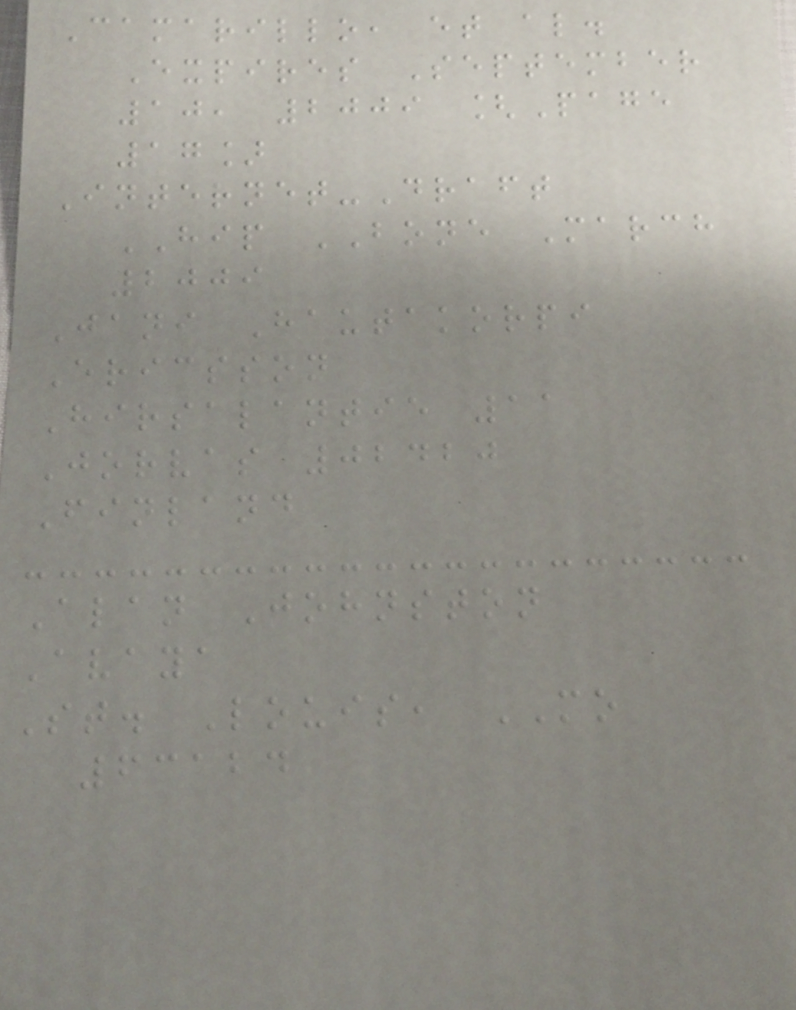Camarillo, et al.
Expires September
10, 2009 [Page
17]
Internet-Draft
HIP BONE March
2009
Jani Hautakorpi
Ericsson
Hirsalantie 11
Jorvas 02420
Finland
Alan Johnston
Avaya
St. Louis, MO
63124
